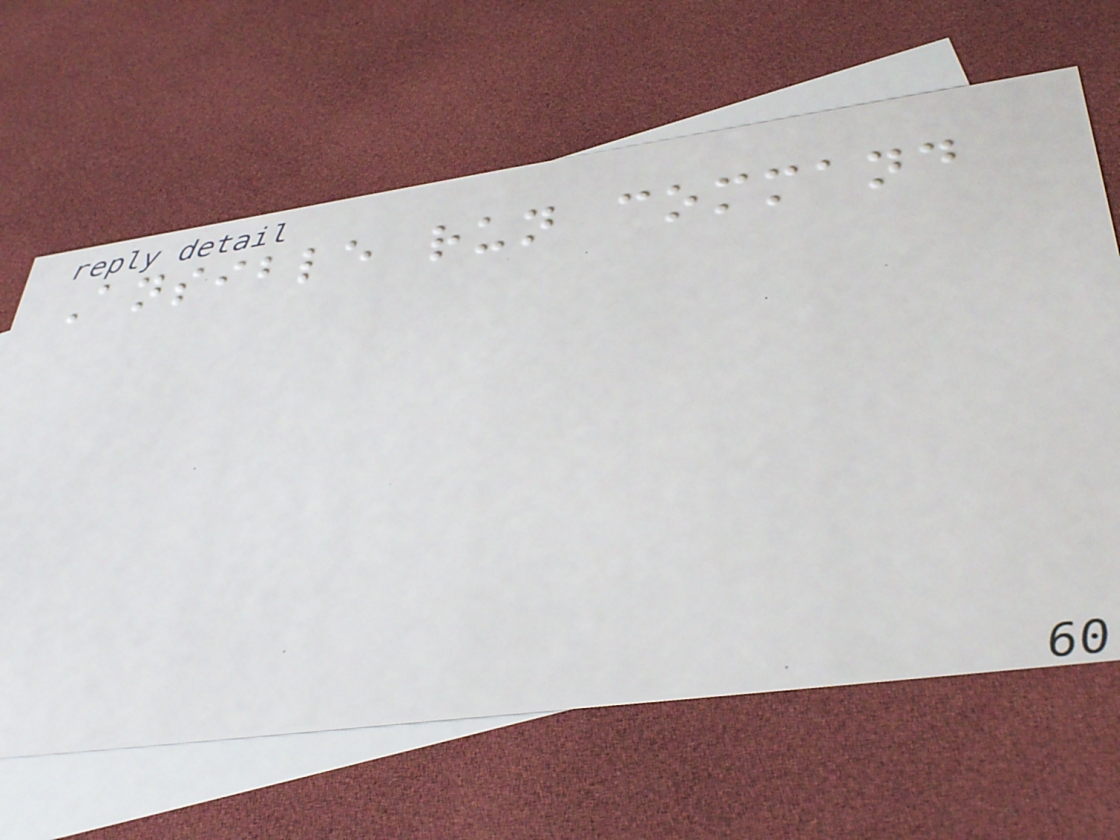Ansible run command
